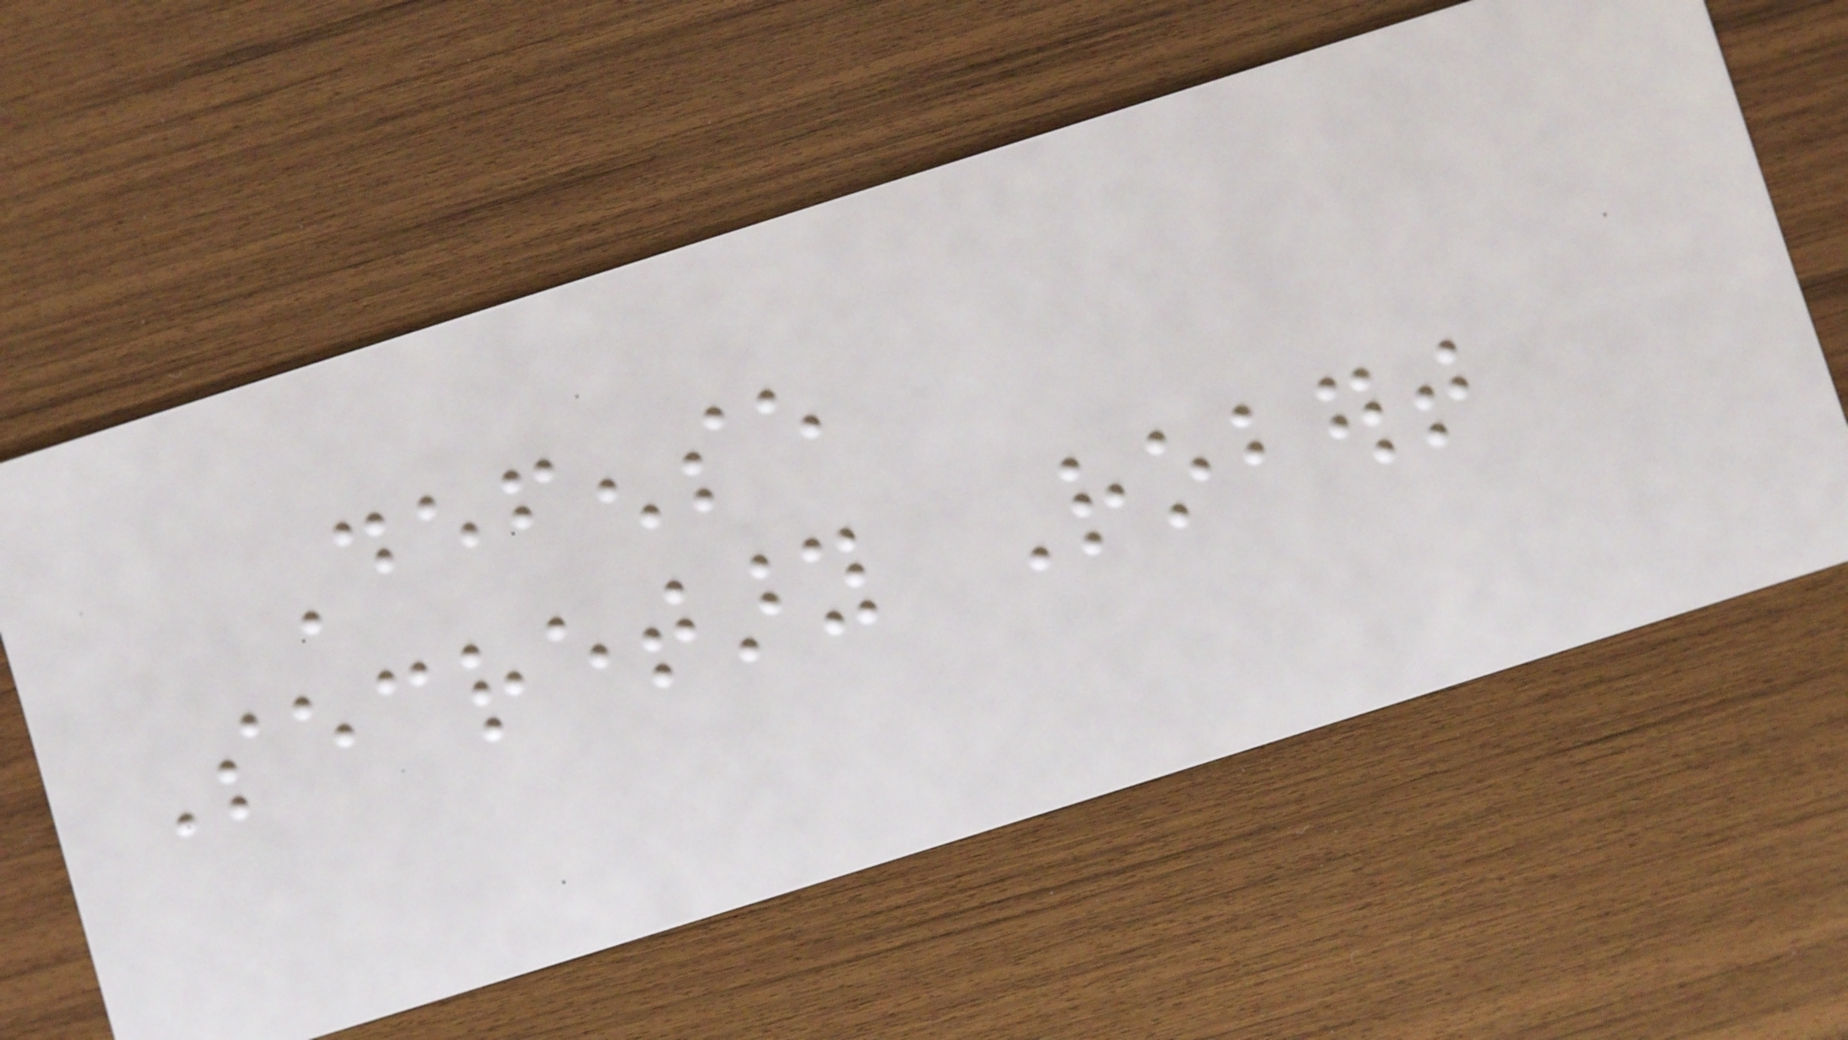Defense
Secretary Robert
